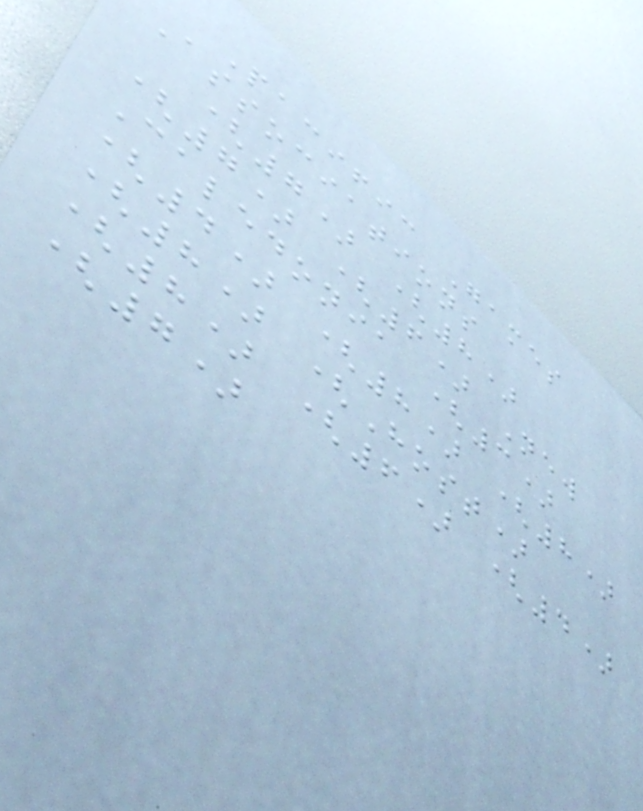Pacific Games
Associations
(7) (8)
(7) (6) New
Caledonia (3)
(4) (8) (8)
(8) (Host)
(8) (6) (4)
(7)
